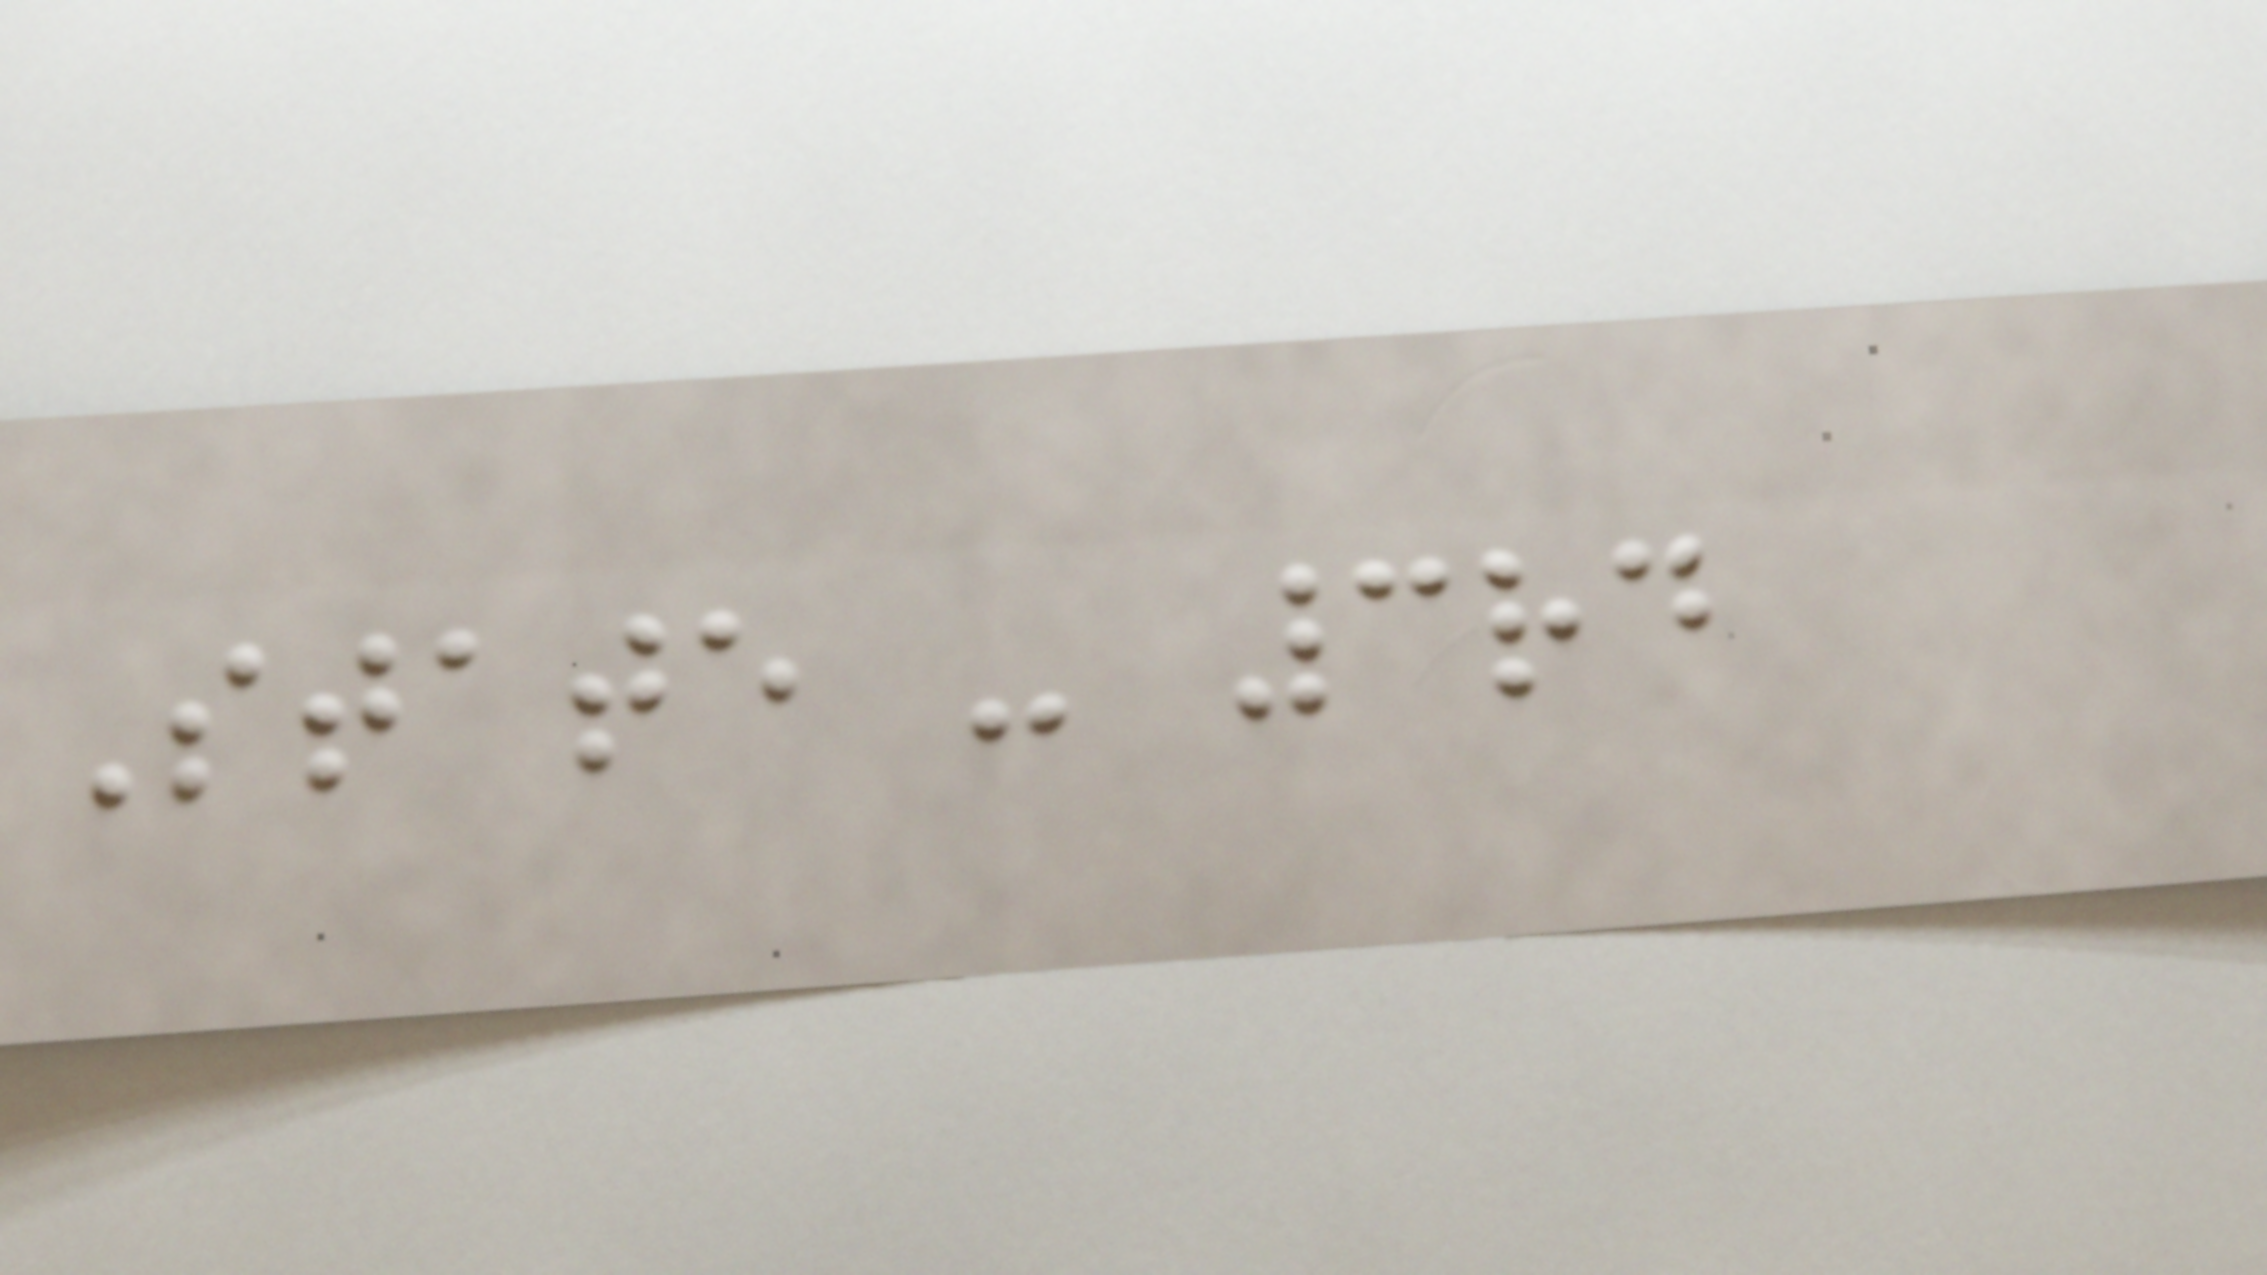State - 3rd
